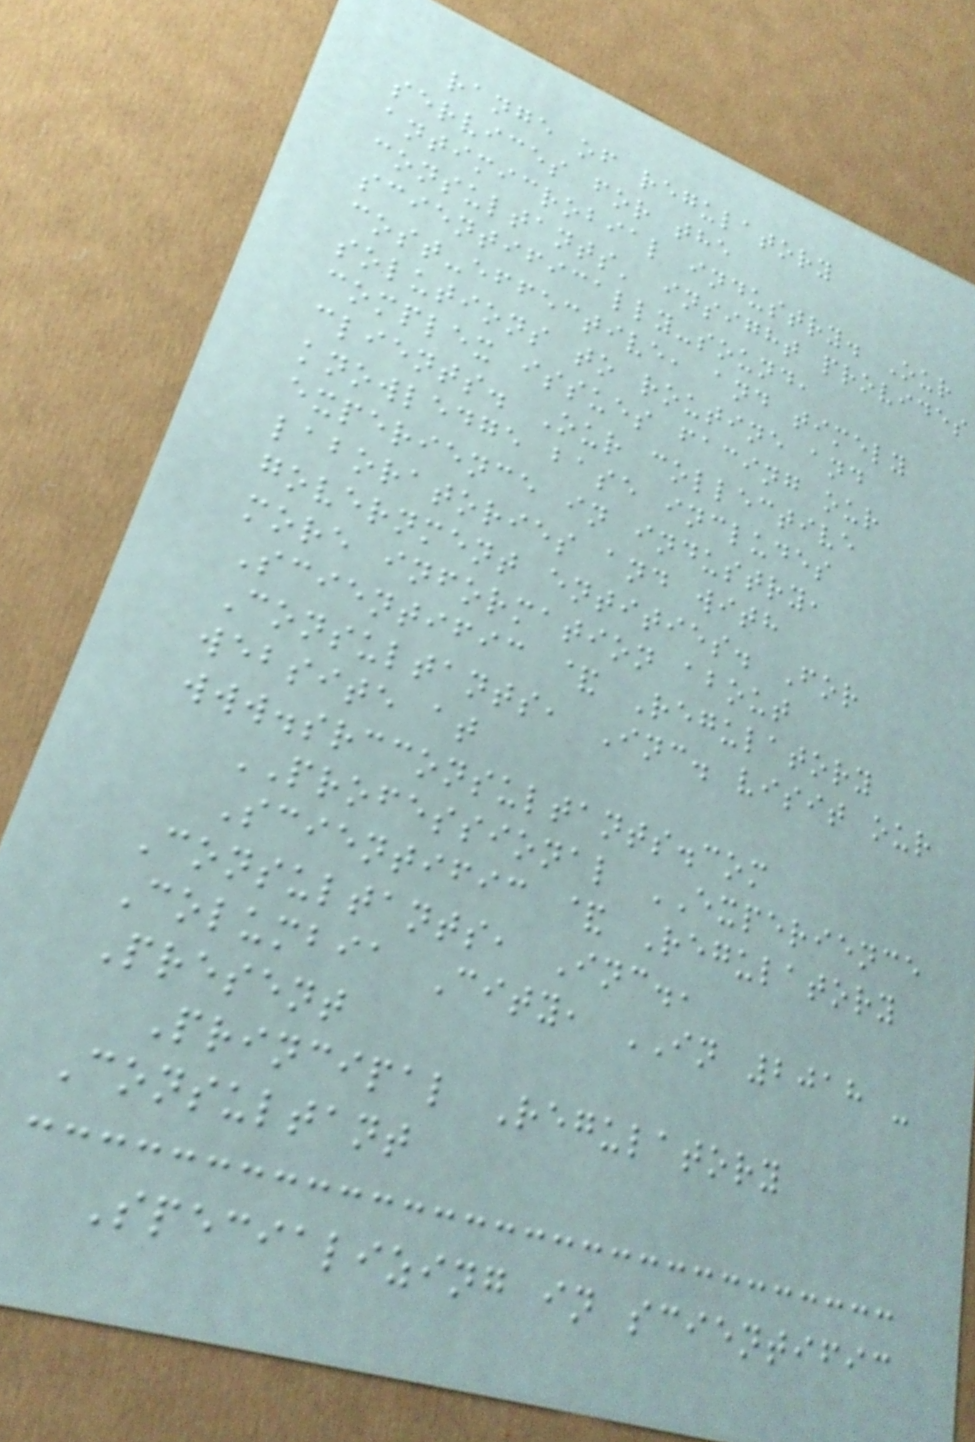range of regulatory
services for the
antimicrobial industry. Our
consultants' insight provides
scientifically-sound,
cost-effective, and timely
solutions to routine and
complex issues facing our
clients. Our collective
knowledge base includes
experience in industry,
laboratories and with
government entities. For
more information about
Scientific & Regulatory
Consultants, Inc. visit our
website at
www.srcconsultants.com
PROFESSIONAL EXPERIENCE
Scientific & Regulatory
Consultants, Inc.,
Columbia City, IN 2018 -
Present
Principal Regulatory
Consultant
Specializing in scientific
